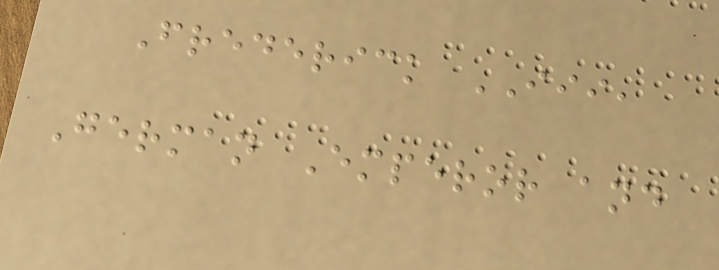Frederick III,
German Emperor and
